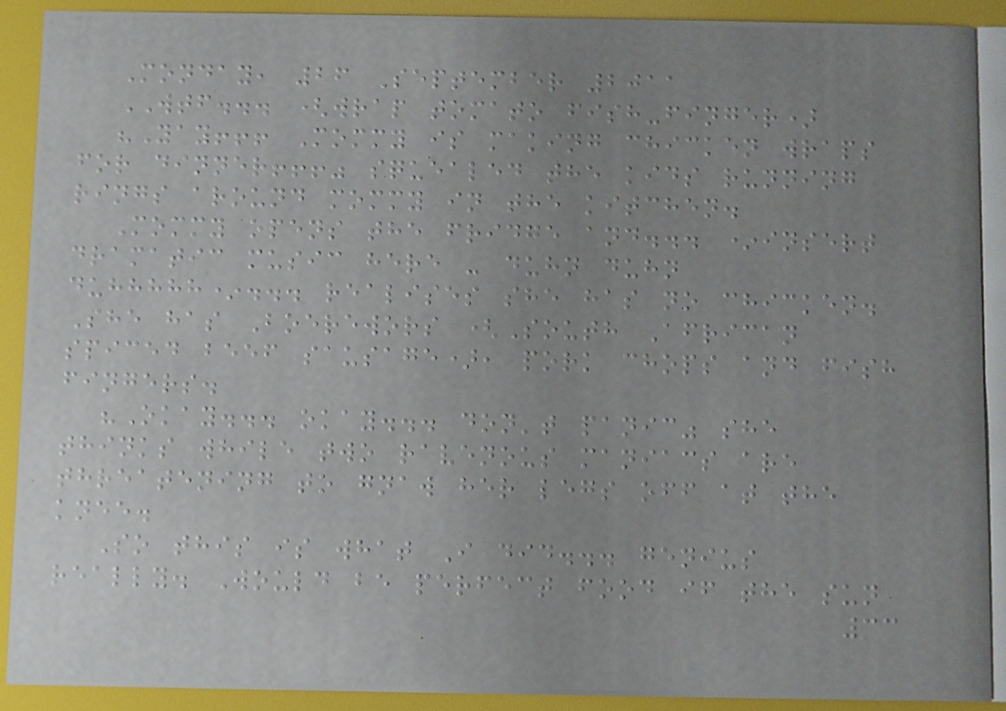Monday, 26 September 2011
WTF... (wrap tomato fish-finger)
"Yay!!! Mommy is making chicken wraps
for dinner!!!" squealed the kids running
rings around mommy in the kitchen.
Mommy opens the fridge and... *insert
dramatic music here - duhn duhn
duhhhhh*... realises she has no chicken.
She has Boerewors (South African
spiced beef sausage), pork chops and fish
fingers.
"Okay... okay... don't panic" she
thinks while two ravenous maniacs are
threatening to gnaw her legs off at the
knee.
So this is what I did... genius
really. Would be perfect food if the sun
33
